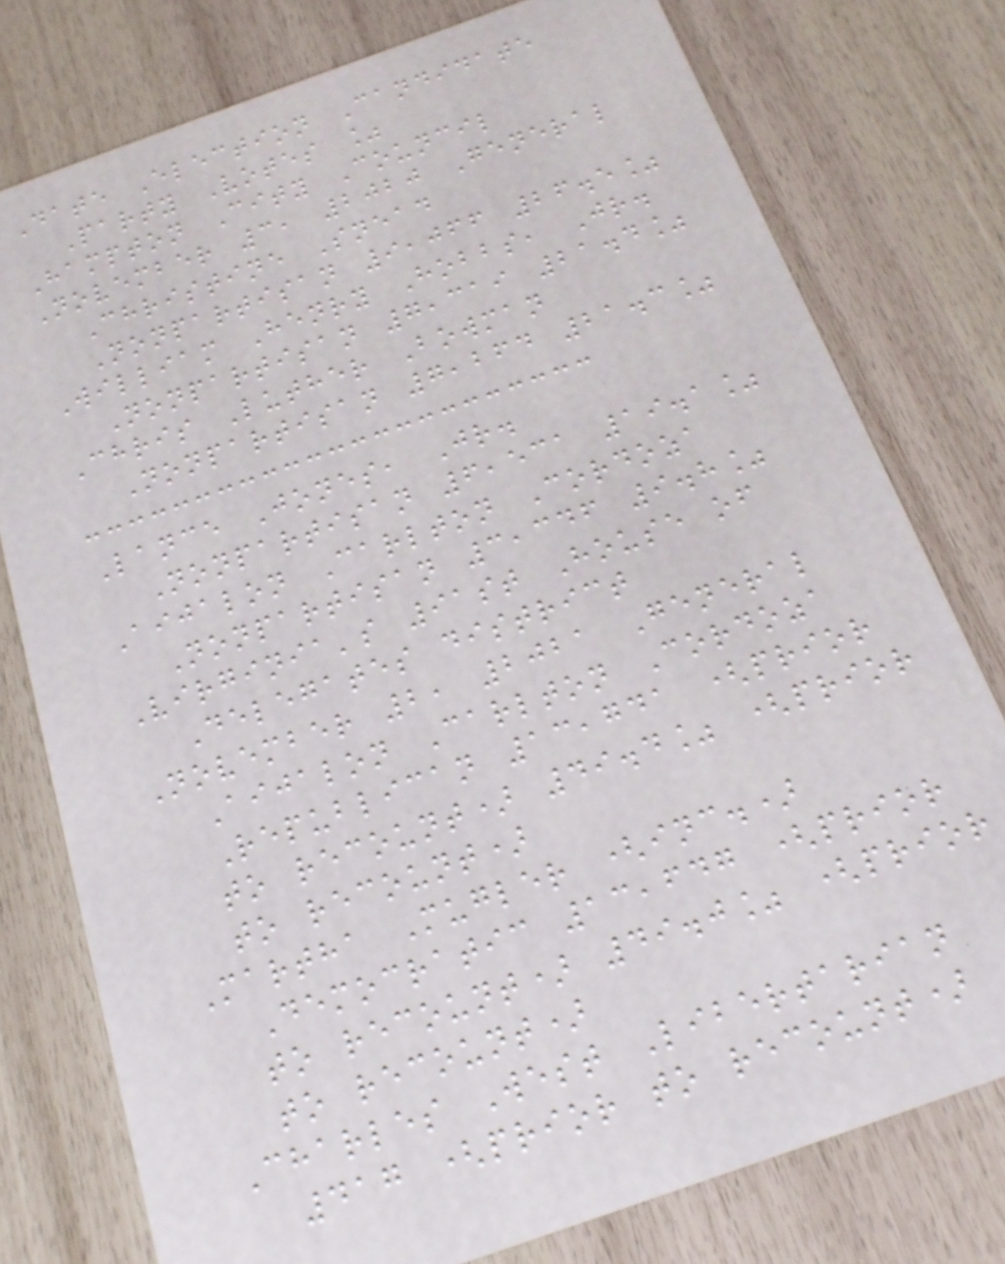Date Election Candidate
Party Votes %
Hampton City Council
November 3, 2020 General
Christine Snead
Nonpartisan 9,066 26.5%
William Henry Hobbs, Jr.
Nonpartisan 7,319 21.4%
Chris Luther Bowman
Nonpartisan 7,264 21.3%
Lance Jones, Jr.
Nonpartisan 6,531 19.1%
Aijalon Carlton Cordoza
Nonpartisan 3,346 9.8%
Virginia's 91st House of
Delegates district
November 2, 2021 General
Aijalon Carlton Cordoza
Republican 13,741 (prior
to recount) 49.4% (prior
to recount)
Martha Mugler (inc.)
Democratic 13,647 (prior
to recount) 49.0% (prior
to recount)
Charles West Libertarian
417 (prior to recount)
